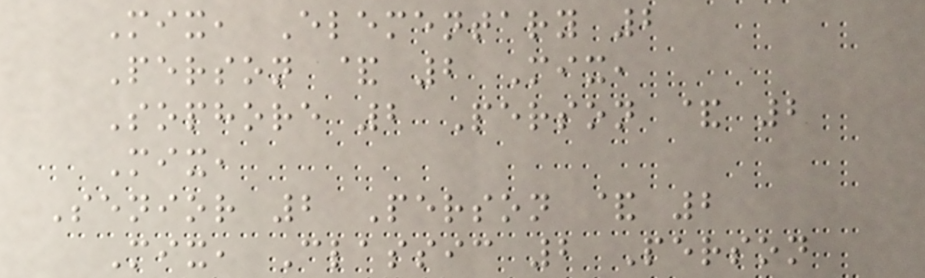Mix, Elementary 2
Person & 2 Mix,
Sophore 2 Person & 2
Mix,
Senior 2 Person & 2
Mix, Classic 2 Person
